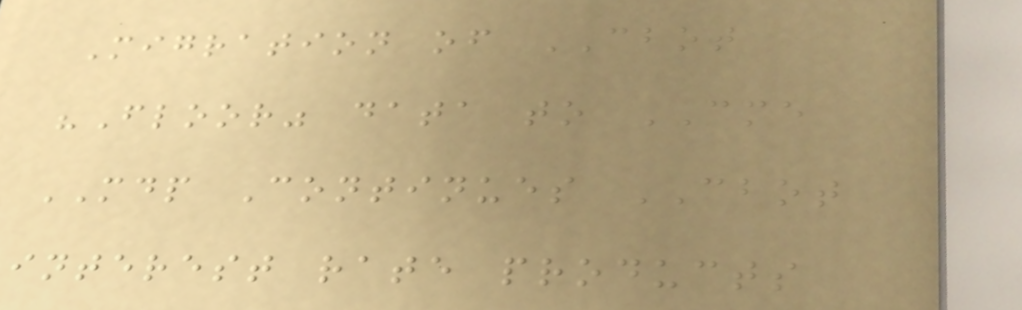Migration of CBOT
"Floor" data to CME
MDP Continues CBOT
interest rate products
